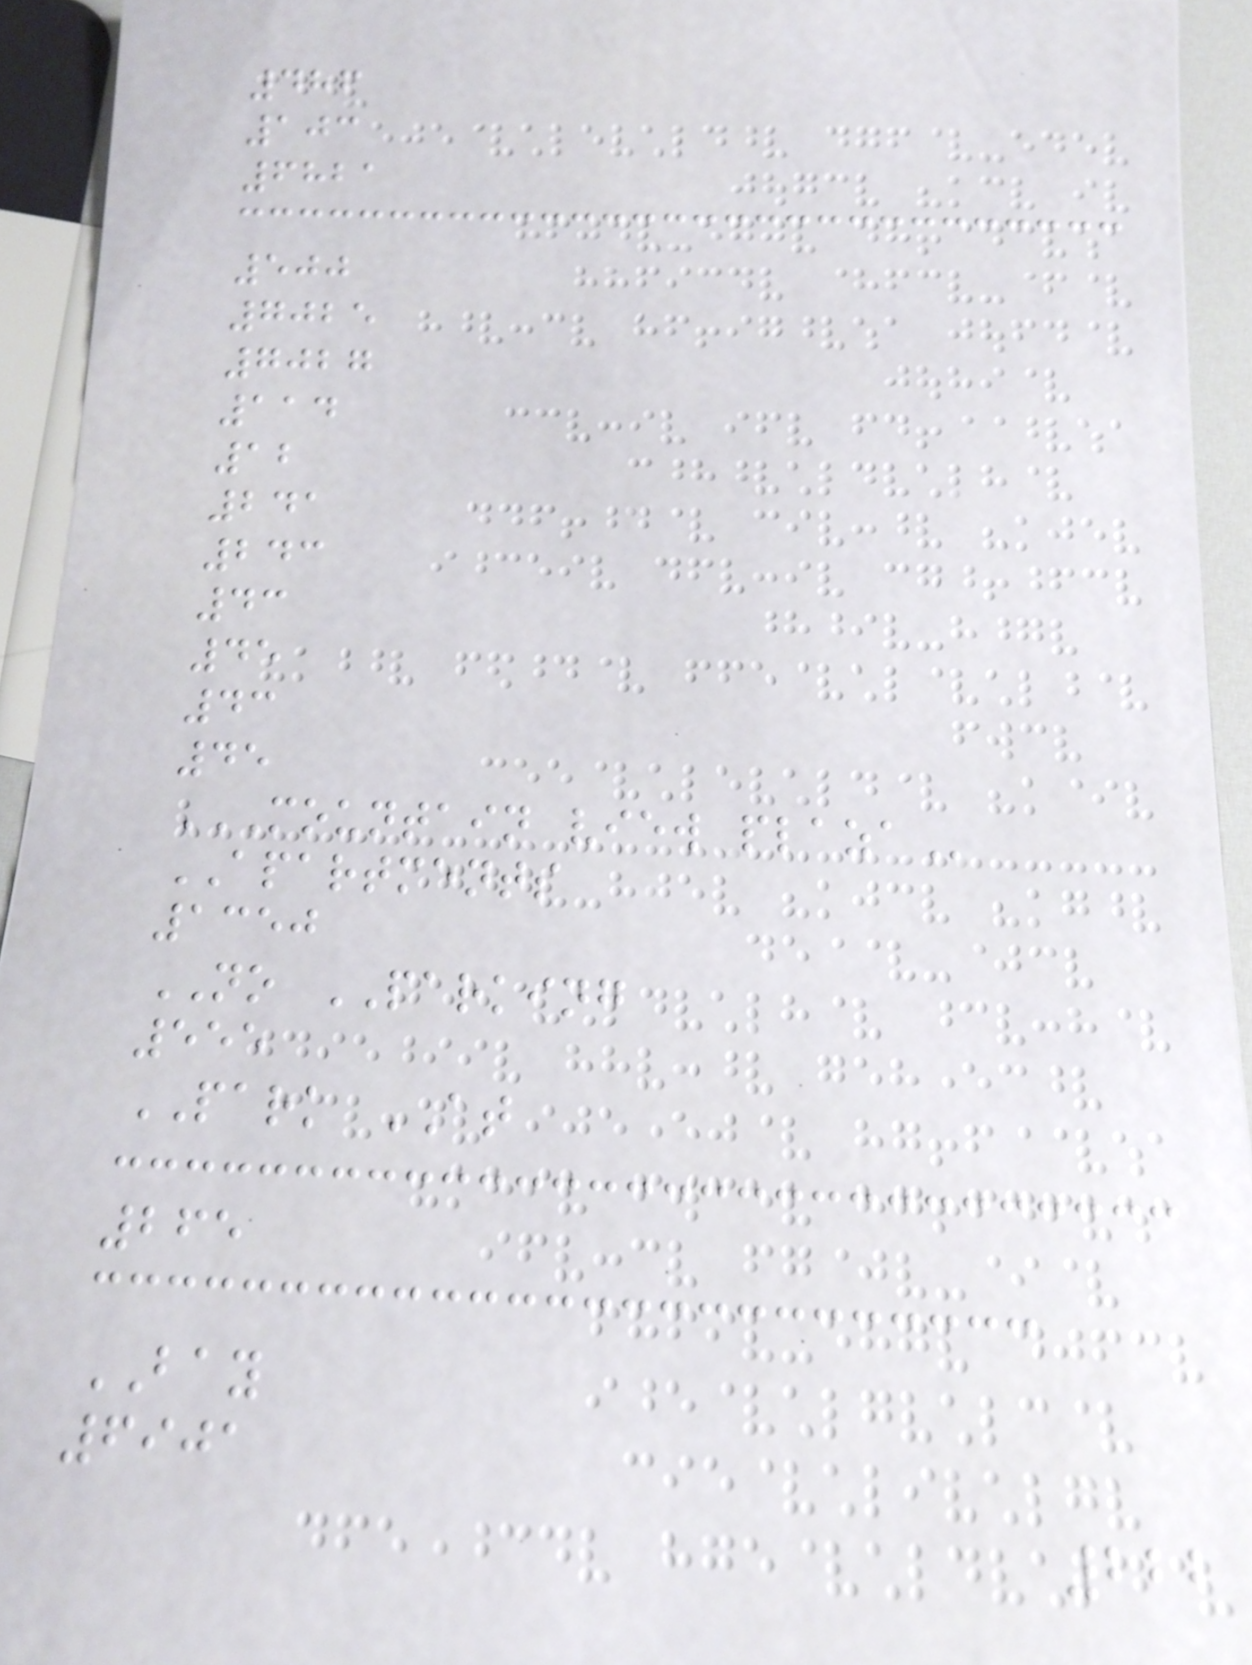486
103
6821
500
7025
7027
114
12
241
243
43
45
43
45
MOUNTAIN VIEW PLAZA
APARTMENTS
1350
NO PARKING
555
PARK AT
265
BAY
6901
222
